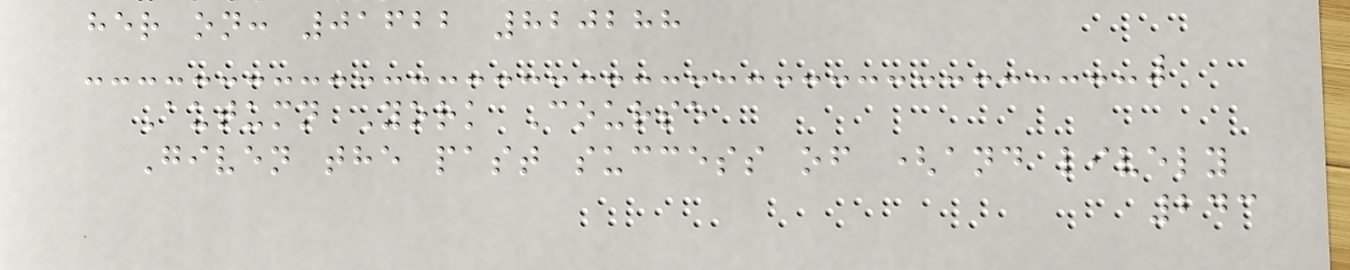her on: 01622 820288
Autumn York Course
Given the past success of (and lively
243
